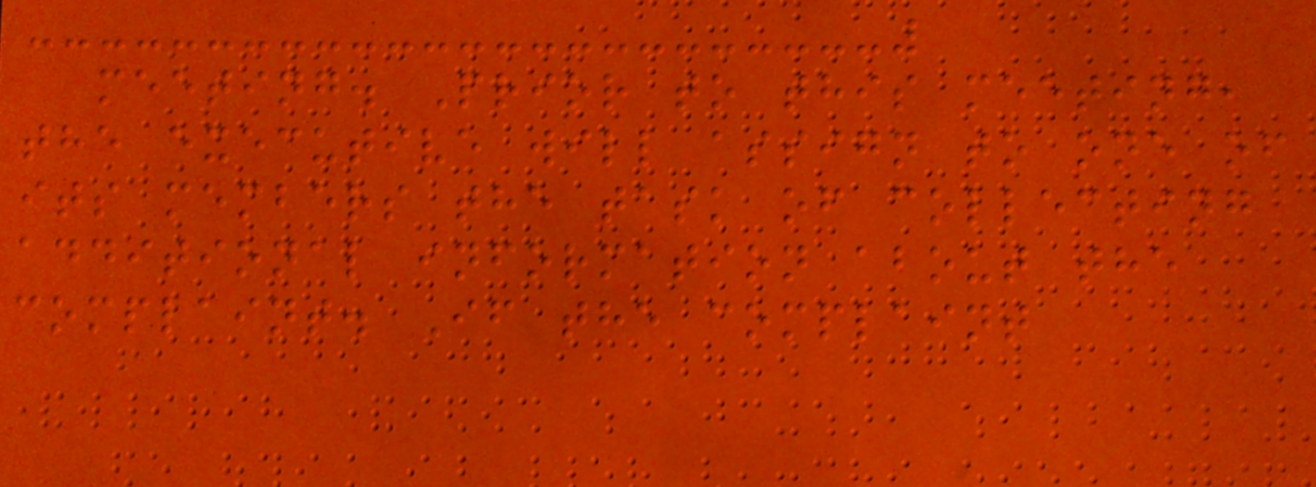meeting. Prior to this meeting,
the executive will assign to one of
its members the task of collecting
additional information about the
complaint. If the complaint
